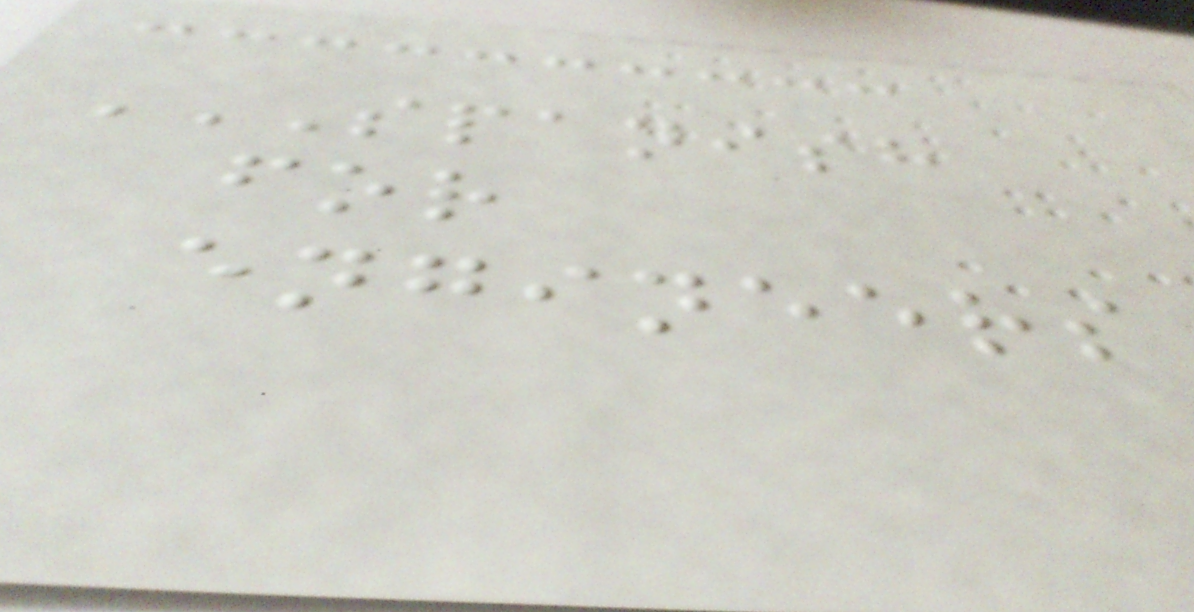SPANISH
FOR
ENGINEERS
